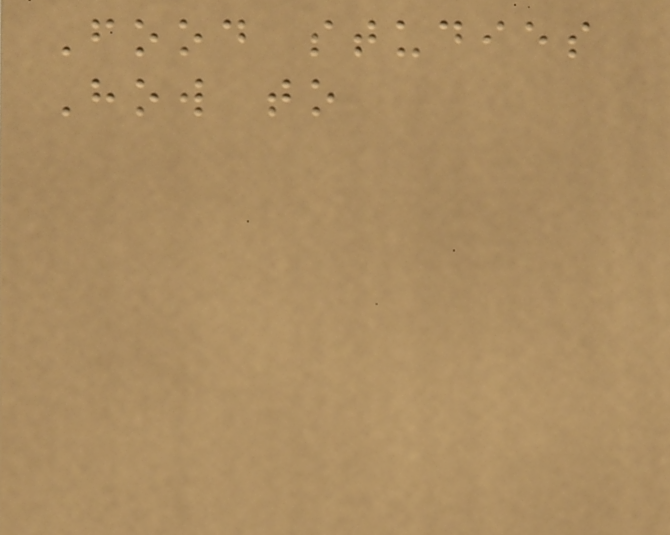Food studies
How to
